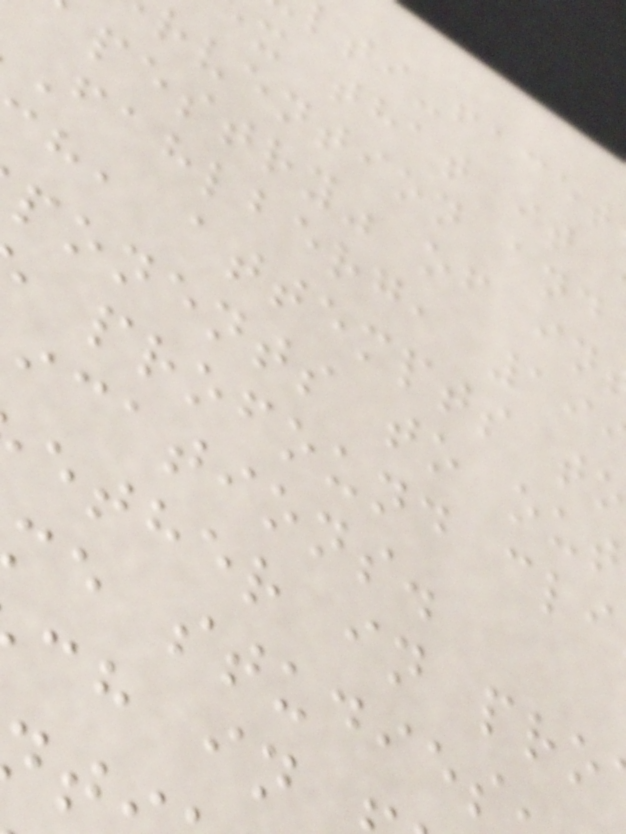x that it
rvention and
pestry" of in
Fahlberg, 19
h, attempts to
ponents to out
profound cli
ications.
ether in pro
e studies
ch in
